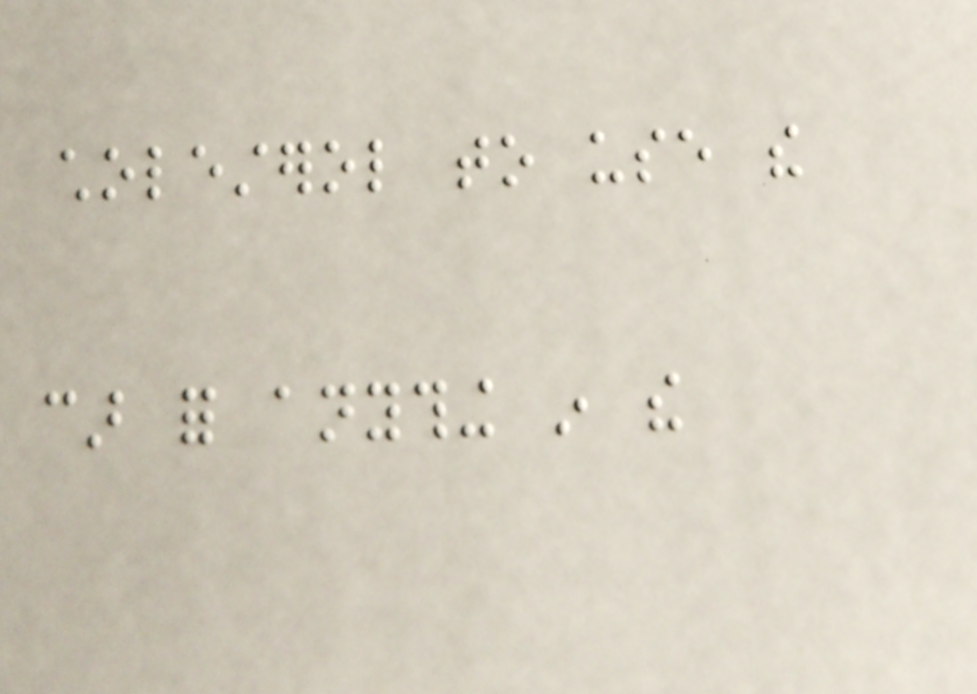cholesterol to use the
car for anything in the
